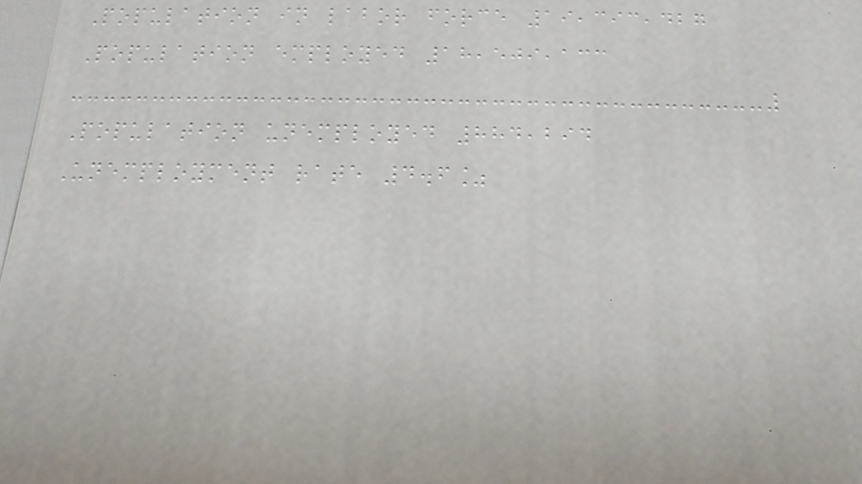Population in labor force 19,393,427
Population employed 18,509,133
Population unemployed 884,294
Unemployment rate 4.6%
